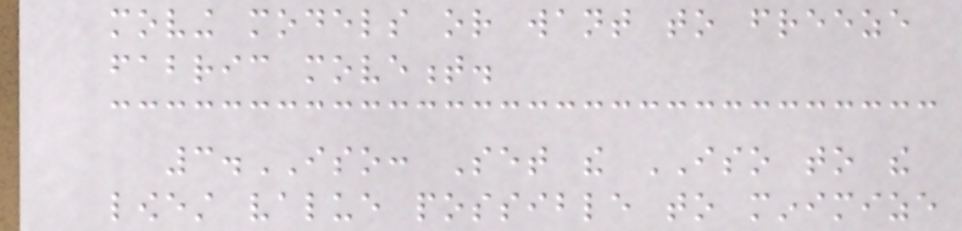moving models or want to freeze
fabric movement.
3.ISO: Set the ISO to the
lowest value possible to minimize
